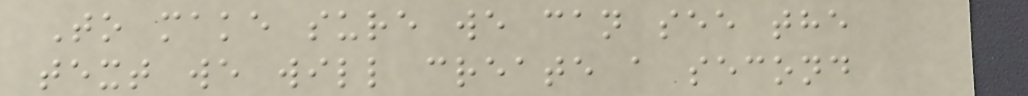To make sure we can see the
text we will create a second
